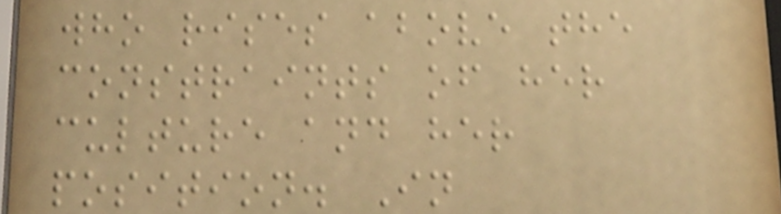who rises above the
constraints of her
culture and her
position. In
